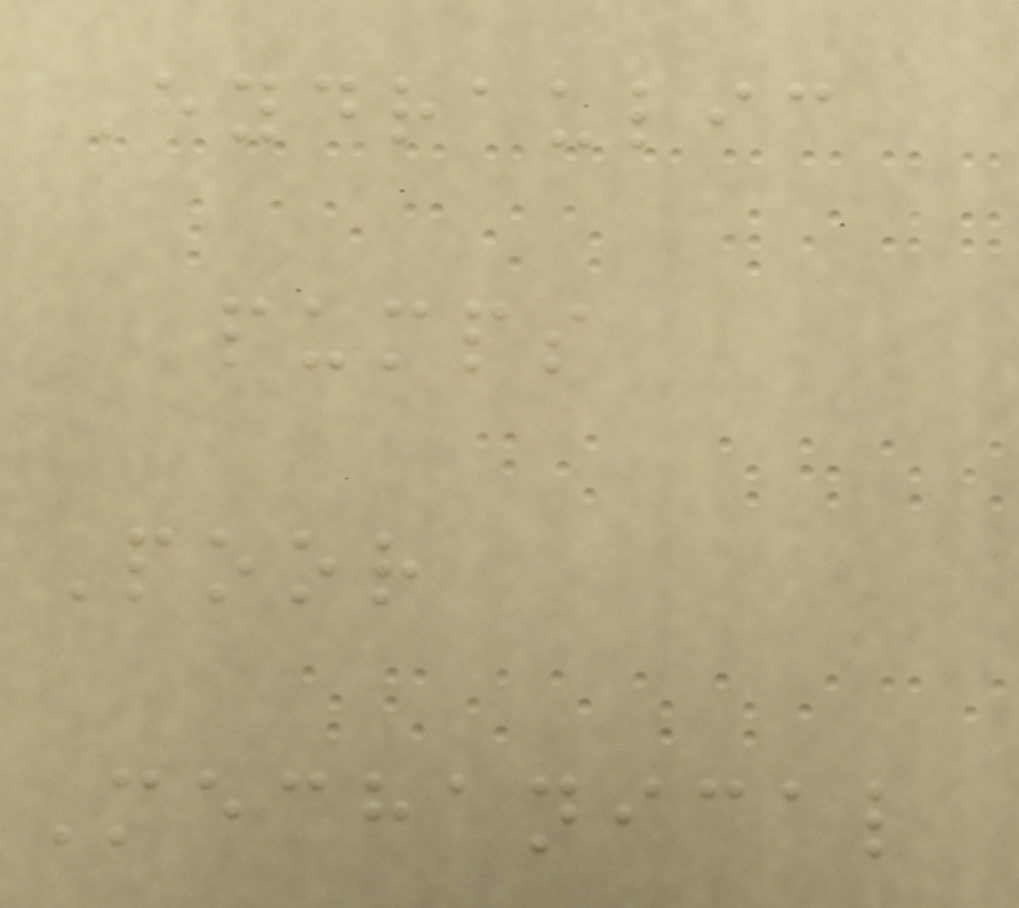Hydraulic
pumps
Poor
Mechanical
